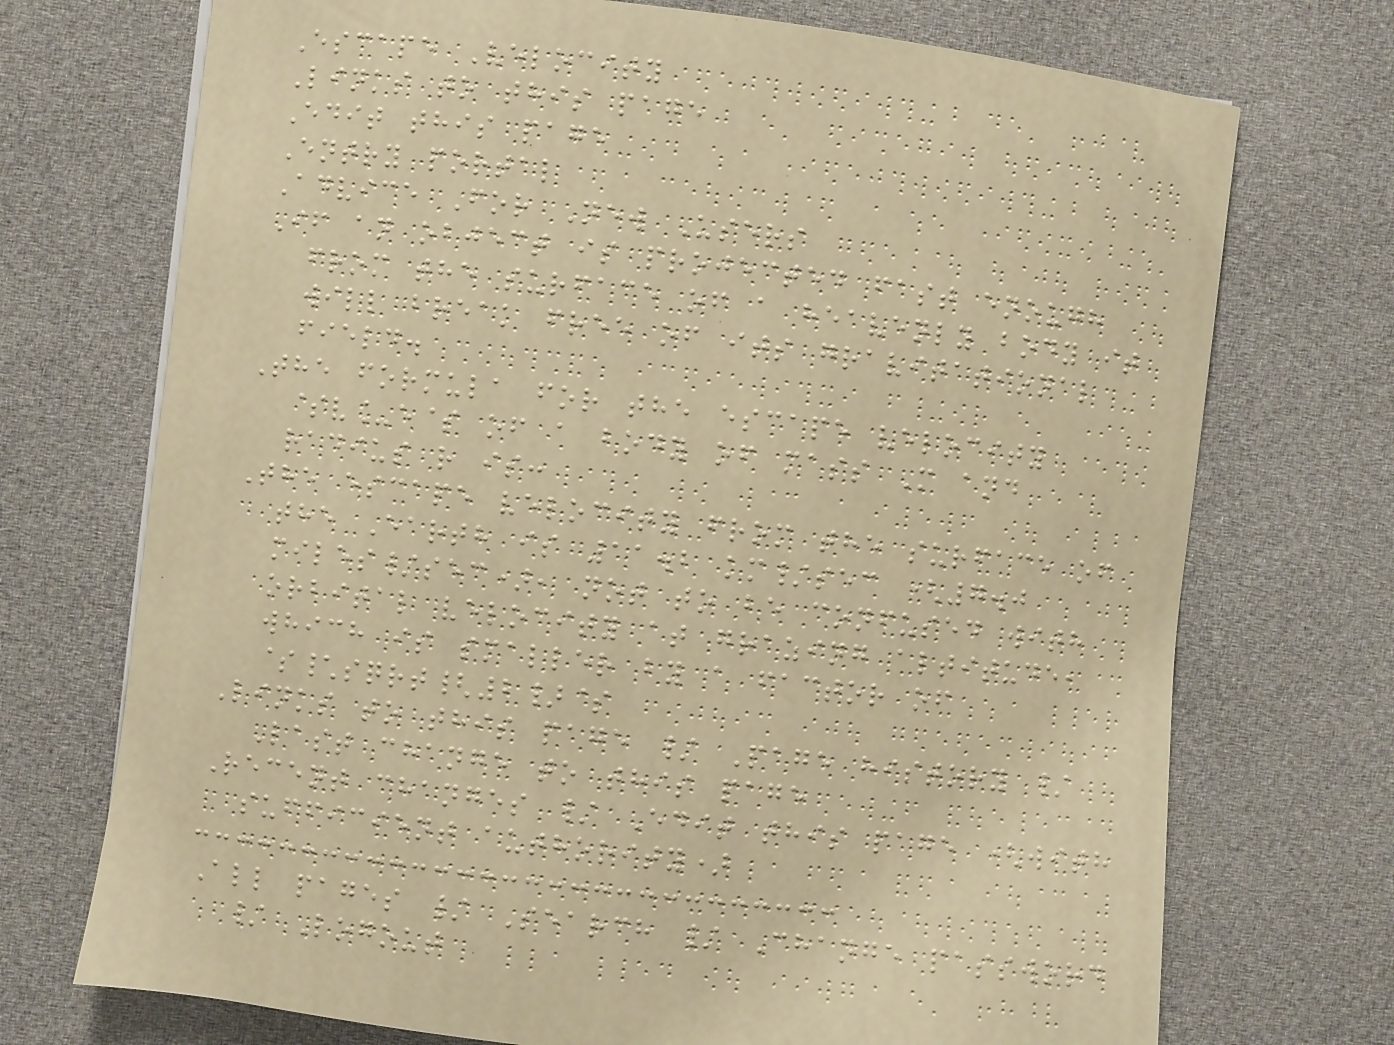Escape Velocity
Links to this page
Edit this page
Entry portal
Advice For New Users
If an object is projected fast enough
from the surface of a heavenly body it
will break free of its gravitational
field.
The formula for the escape velocity
$v_e$ of a body of mass M and
radius r is:
The escape velocity from the surface of
the Earth is 11.2 km/sec (7.0
miles/sec), not to be confused with
orbital velocity at grazing altitude,
which is smaller by a factor of
$\sqrt{2}$
Links to this page / Page history /
Last change to this page
Recent changes / Edit this page (with
sufficient authority)
All pages / Search / Change password
/ Logout
